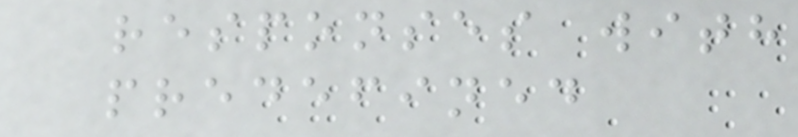responses with
predefined
